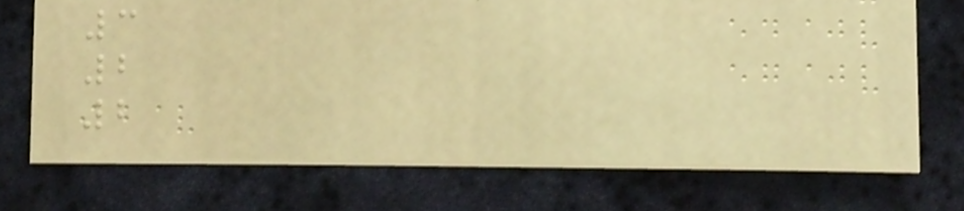3
2
2
